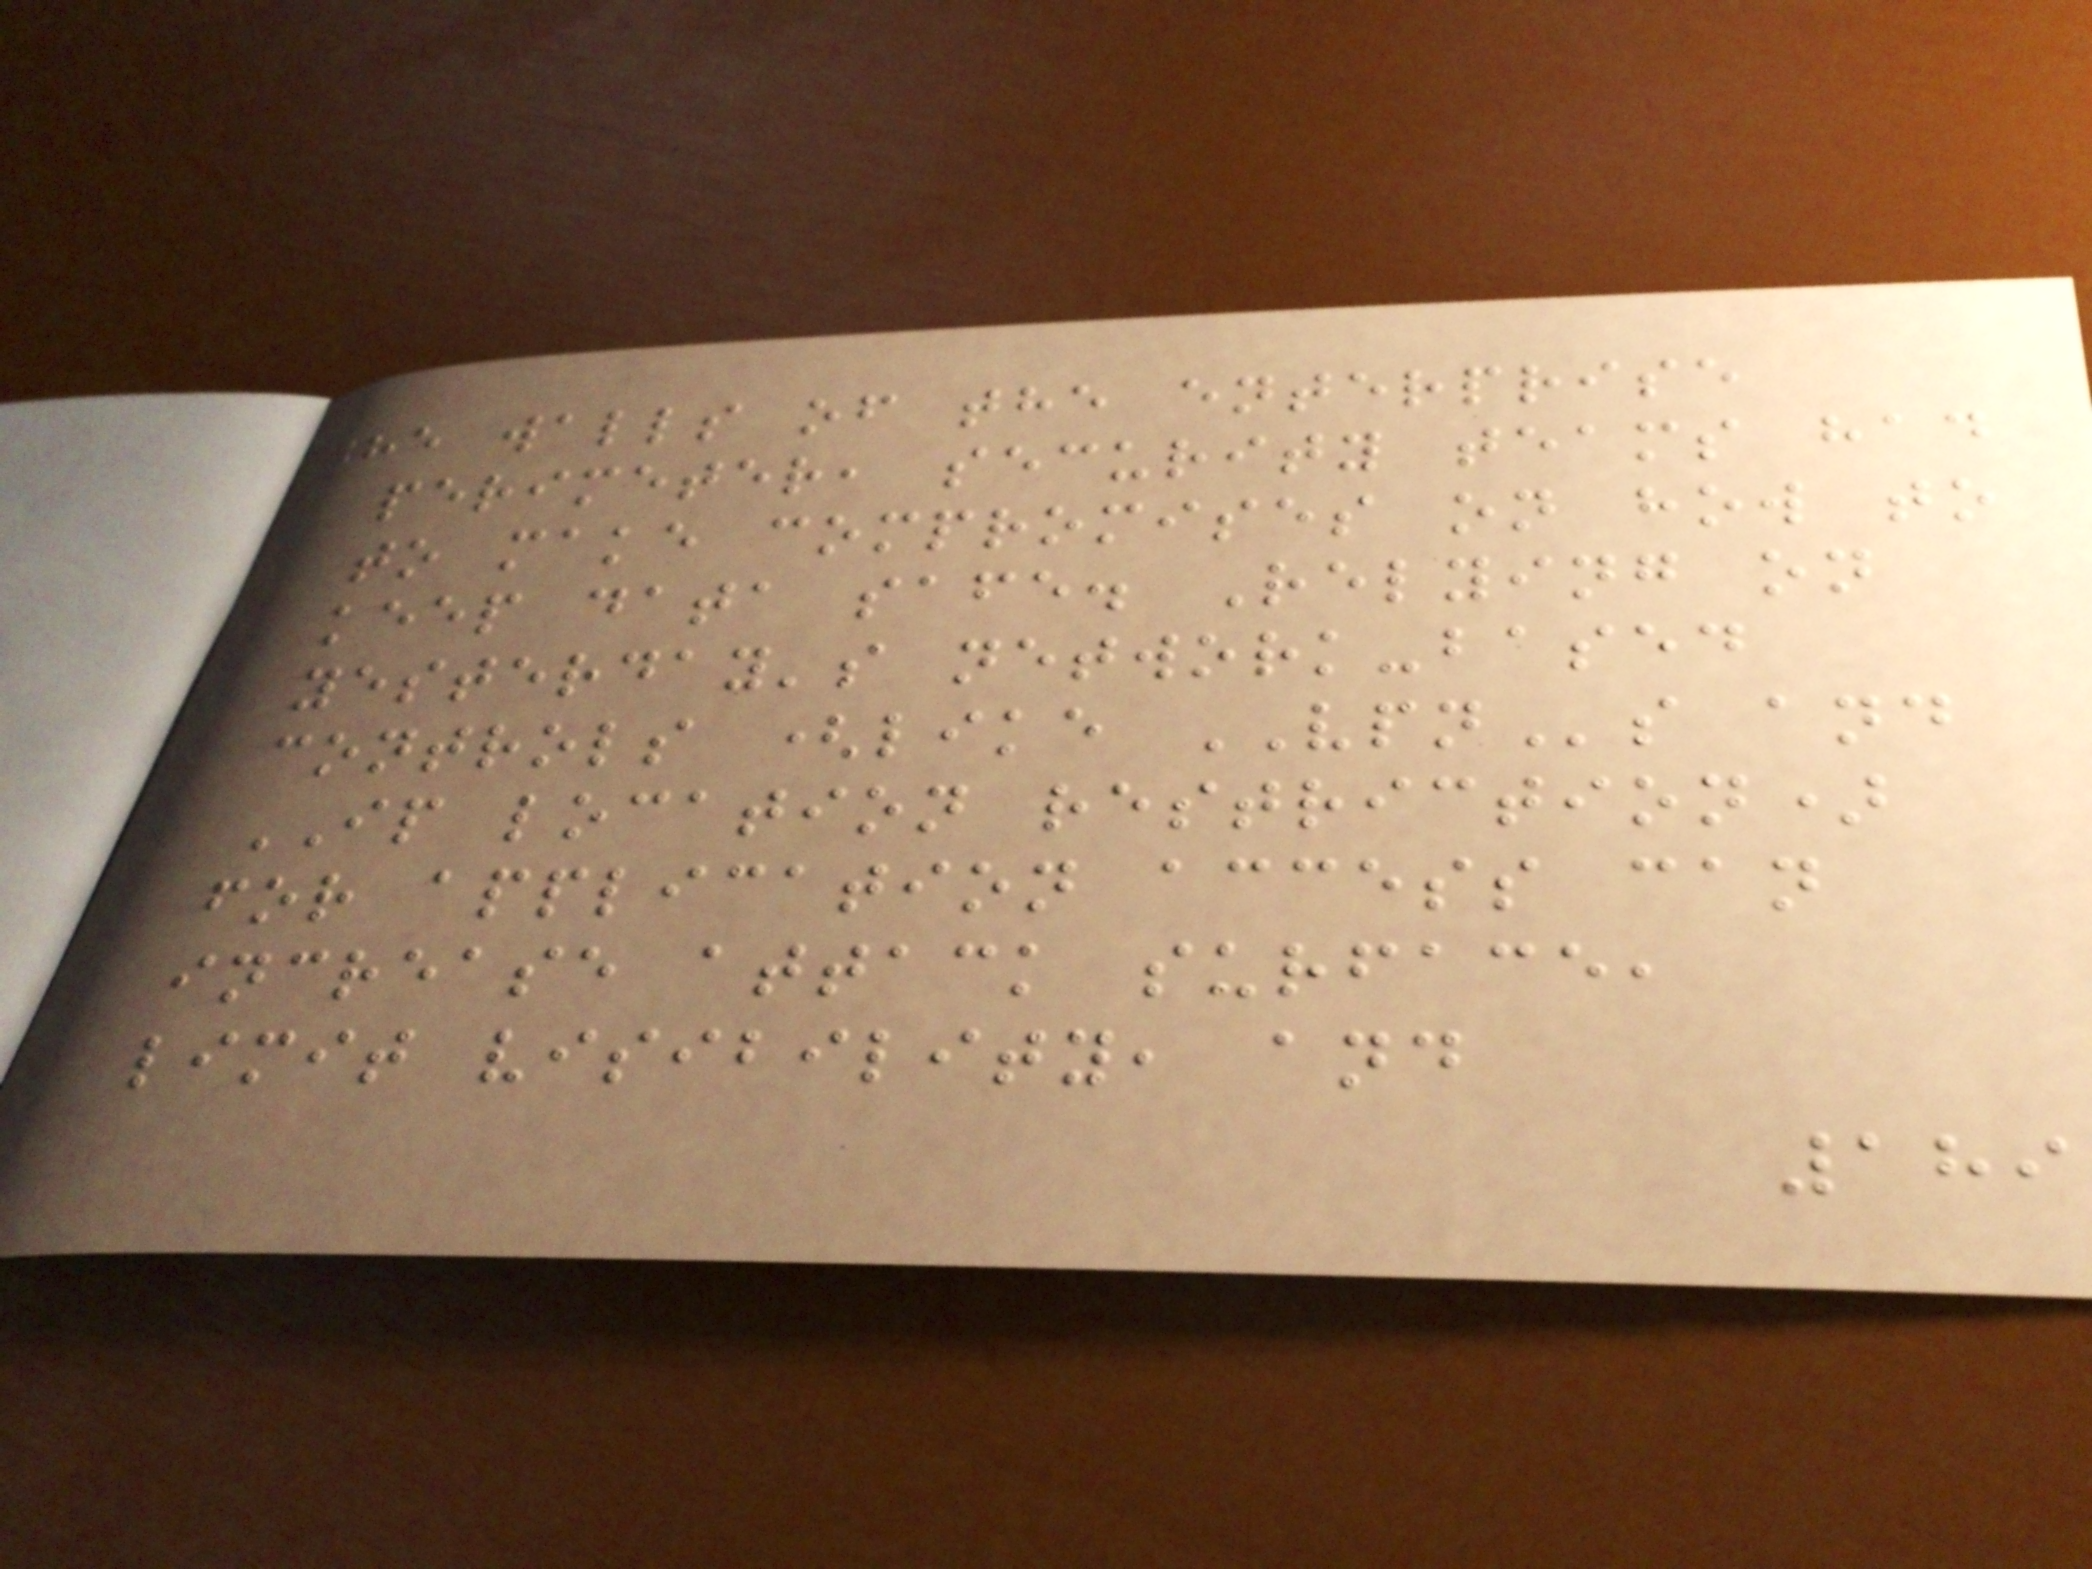the walls of the enterprise
perimeter, security teams had
to make compromises on how to
keep data safe. Relying on
yesterday's network-based
controls (like VPNs and
IP location restriction)
for application access can
increase attack surface,
limit visibility, and
189
